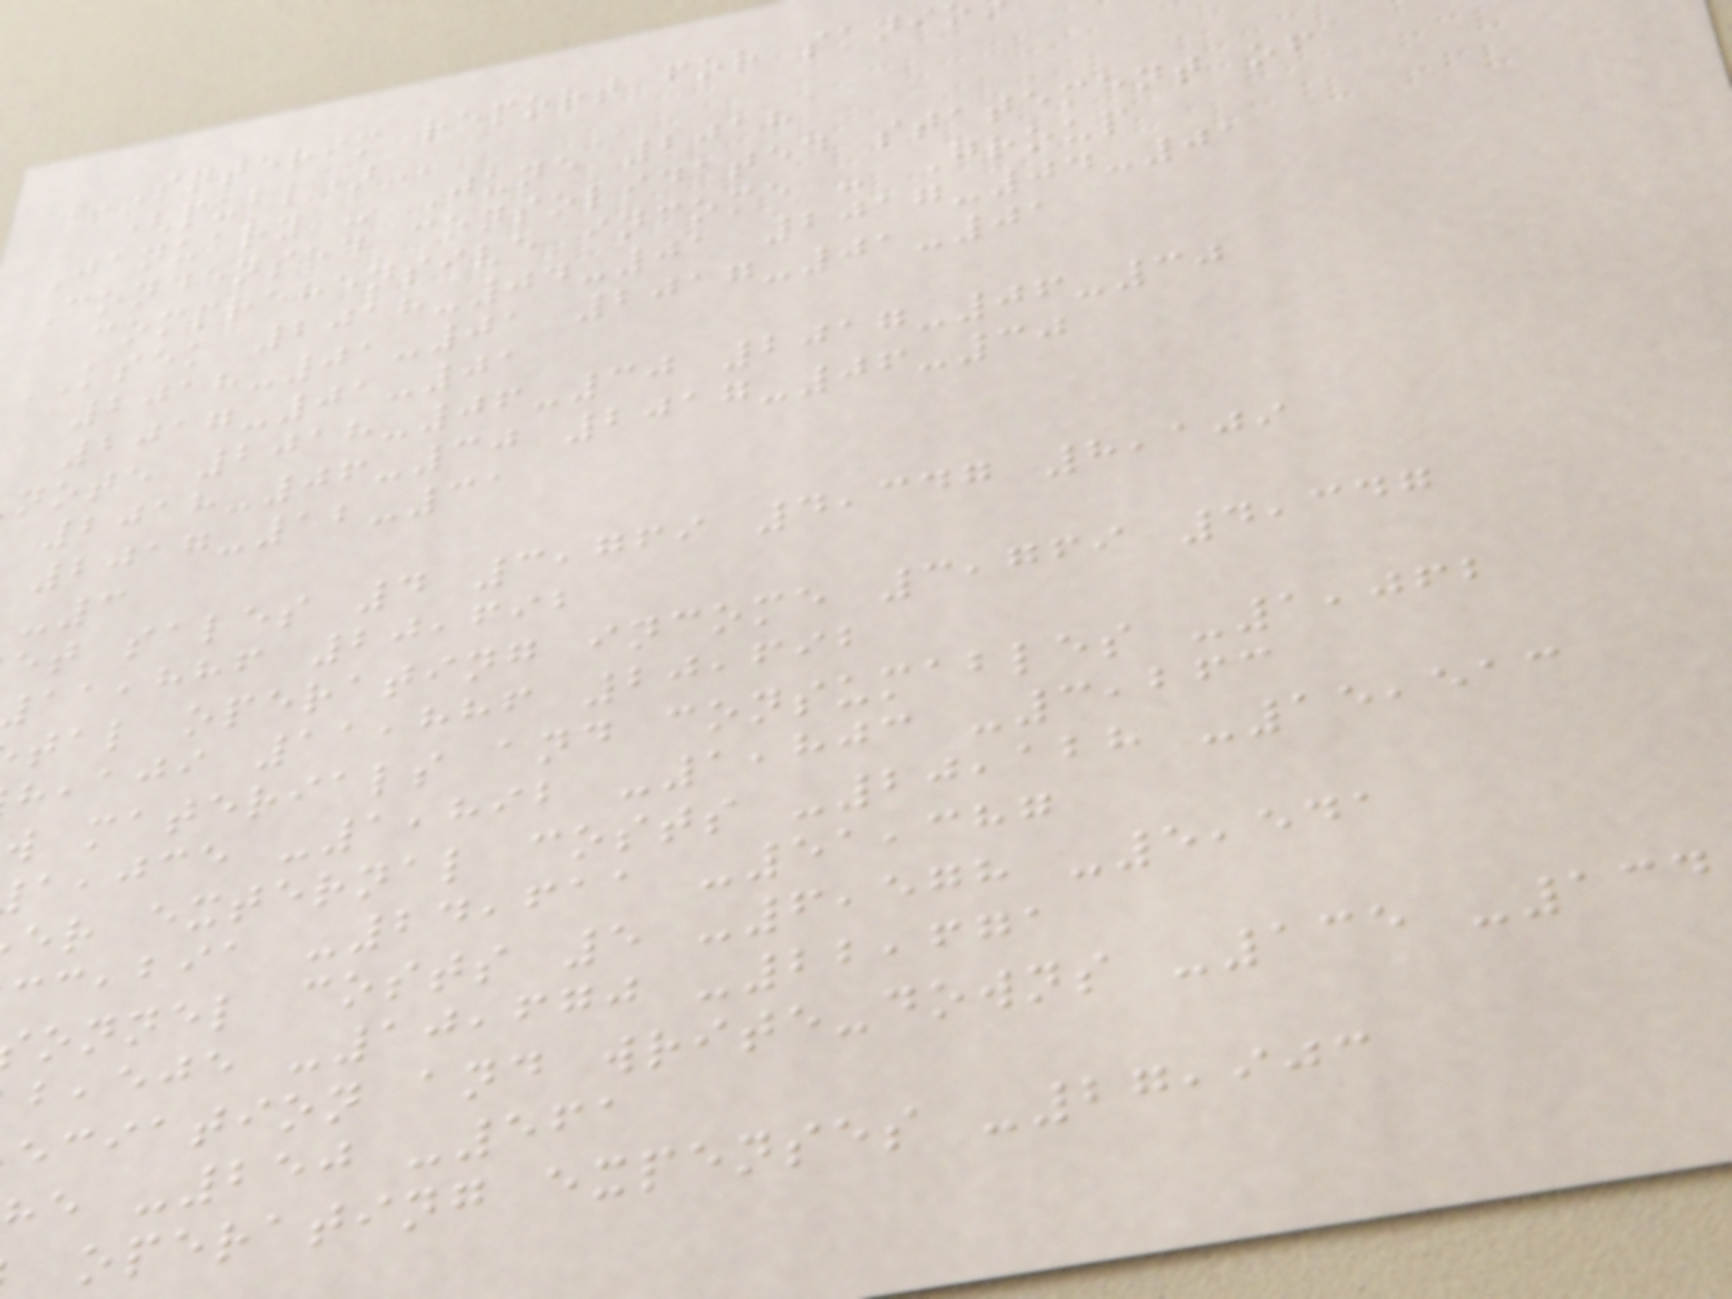January - June 2018
Condensed consolidated statement of
comprehensive income - Group
KSEK 2018-04-01 2017-04-01
2018-01-01 2017-01-01
2017-01-01
note 2018-06-30 2017-06-30
2018-06-30 2017-06-30
2017-12-31
et sales 4 3,769 4,347 8,109
,hhf 20,692
tal operating income 3,769 4,347
,aji 11,886 20,692
w materials and consumables -1,062
,jce -1,892 -1,803 -3,263
er external costs -20,128 -15,513
,bia -24,611 -51,387
onnel costs 5 -6,578 -5,541
,eje -10,670 -22,671
eciation and write-downs -135 -134
he -250 -561
operating expenses -27,903
